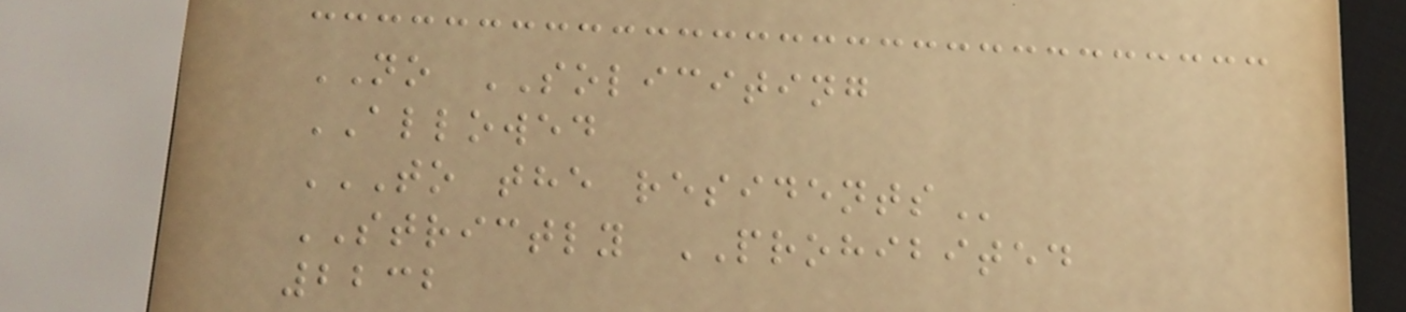NO SOLICITING
ALLOWED
TO THE RESIDENTS
STRICTLY PROHIBITED
2232
